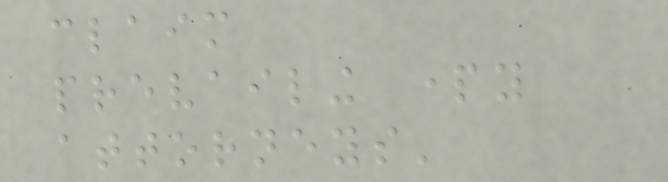claim
prevailing party
attorneys'
